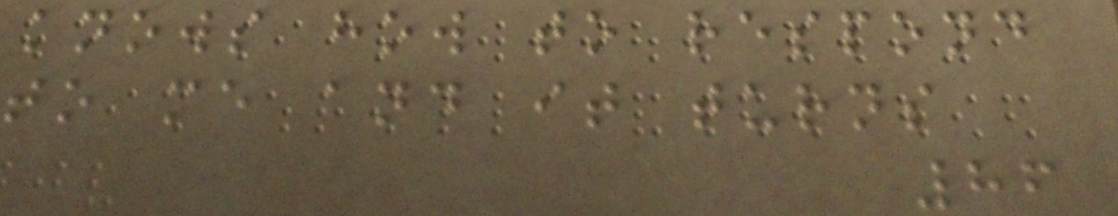knows how to respond
to me and it turns
86
